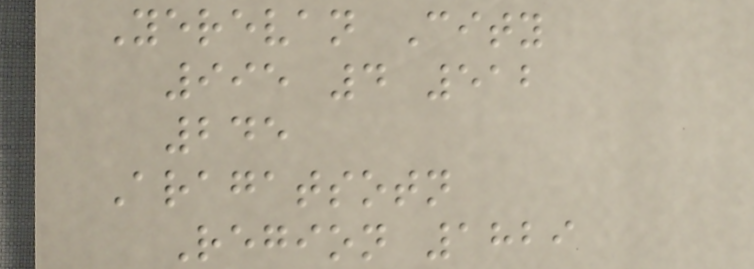Yerevan City
995 4 512
245
Aragatsotn
Region 1829
